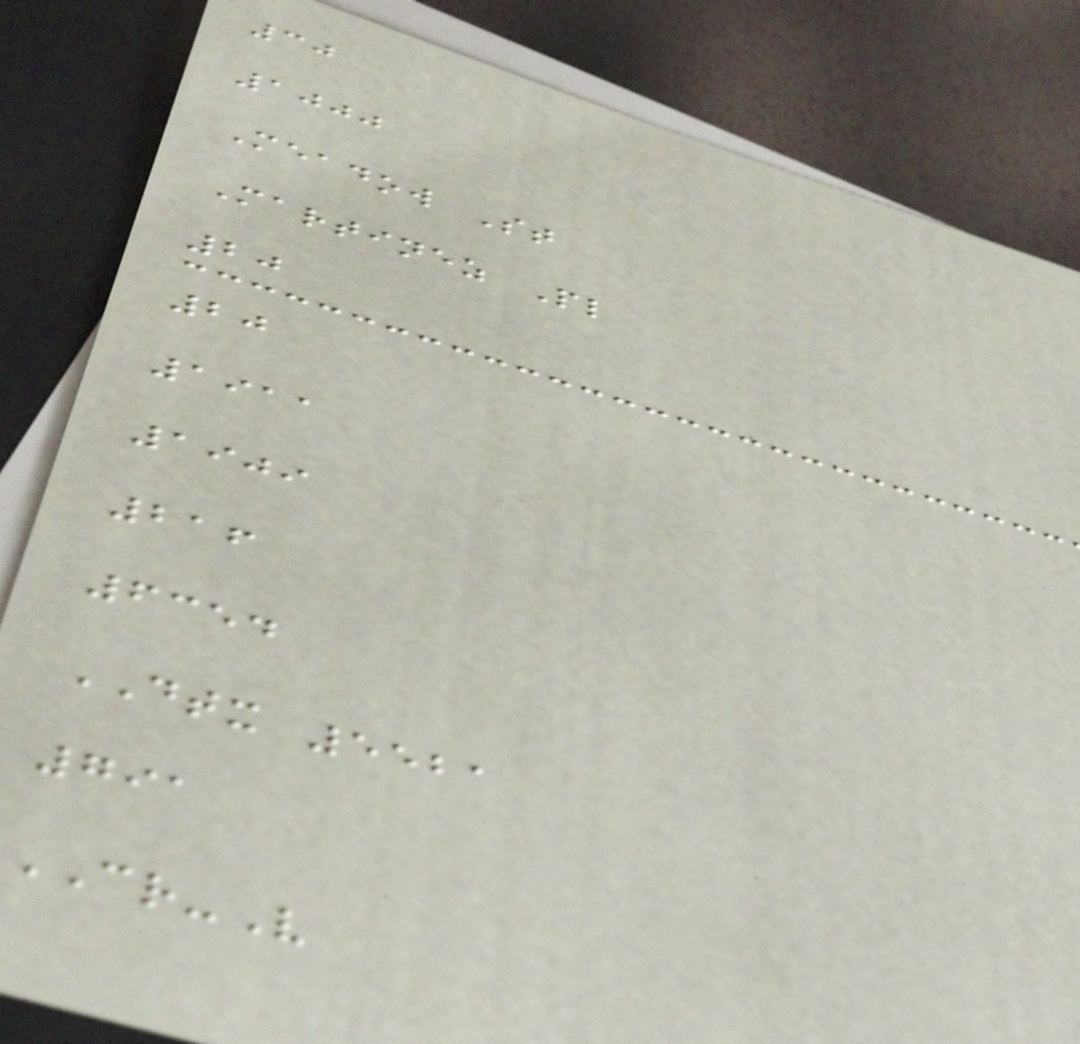30
1000
Meadow St
Martinez Pl
20
20
1911
1909
216
6354
DTX 5521
791
CR-V
